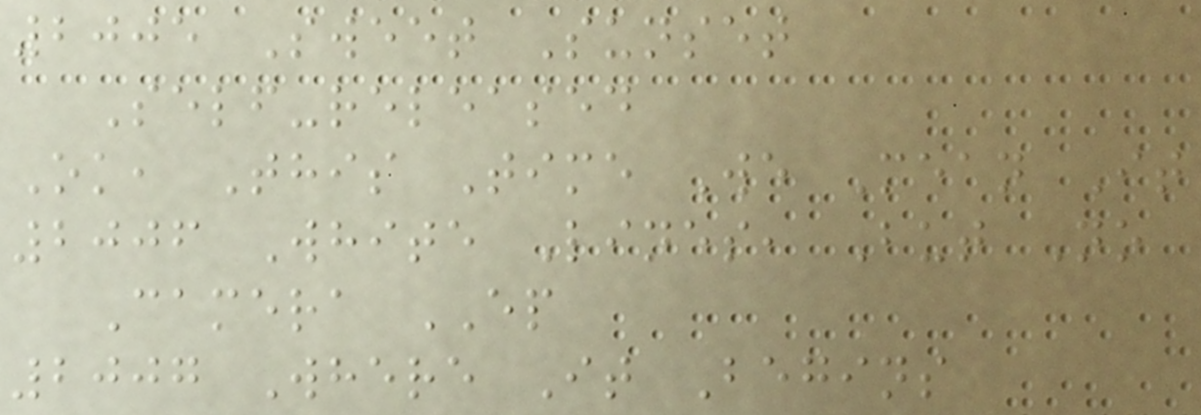2005 Sweet Sunset
Self-released
Ok, This Time We Mean It
2006 White Lines, But No
Camera EP
2007 Where It Begins
